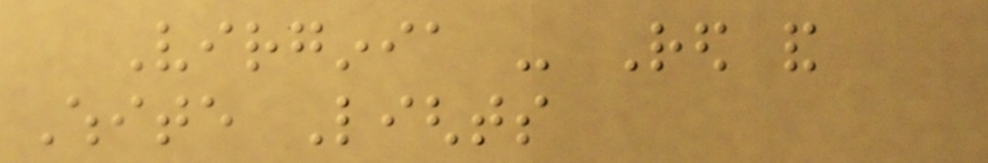Virginia - Red and
White Lights
